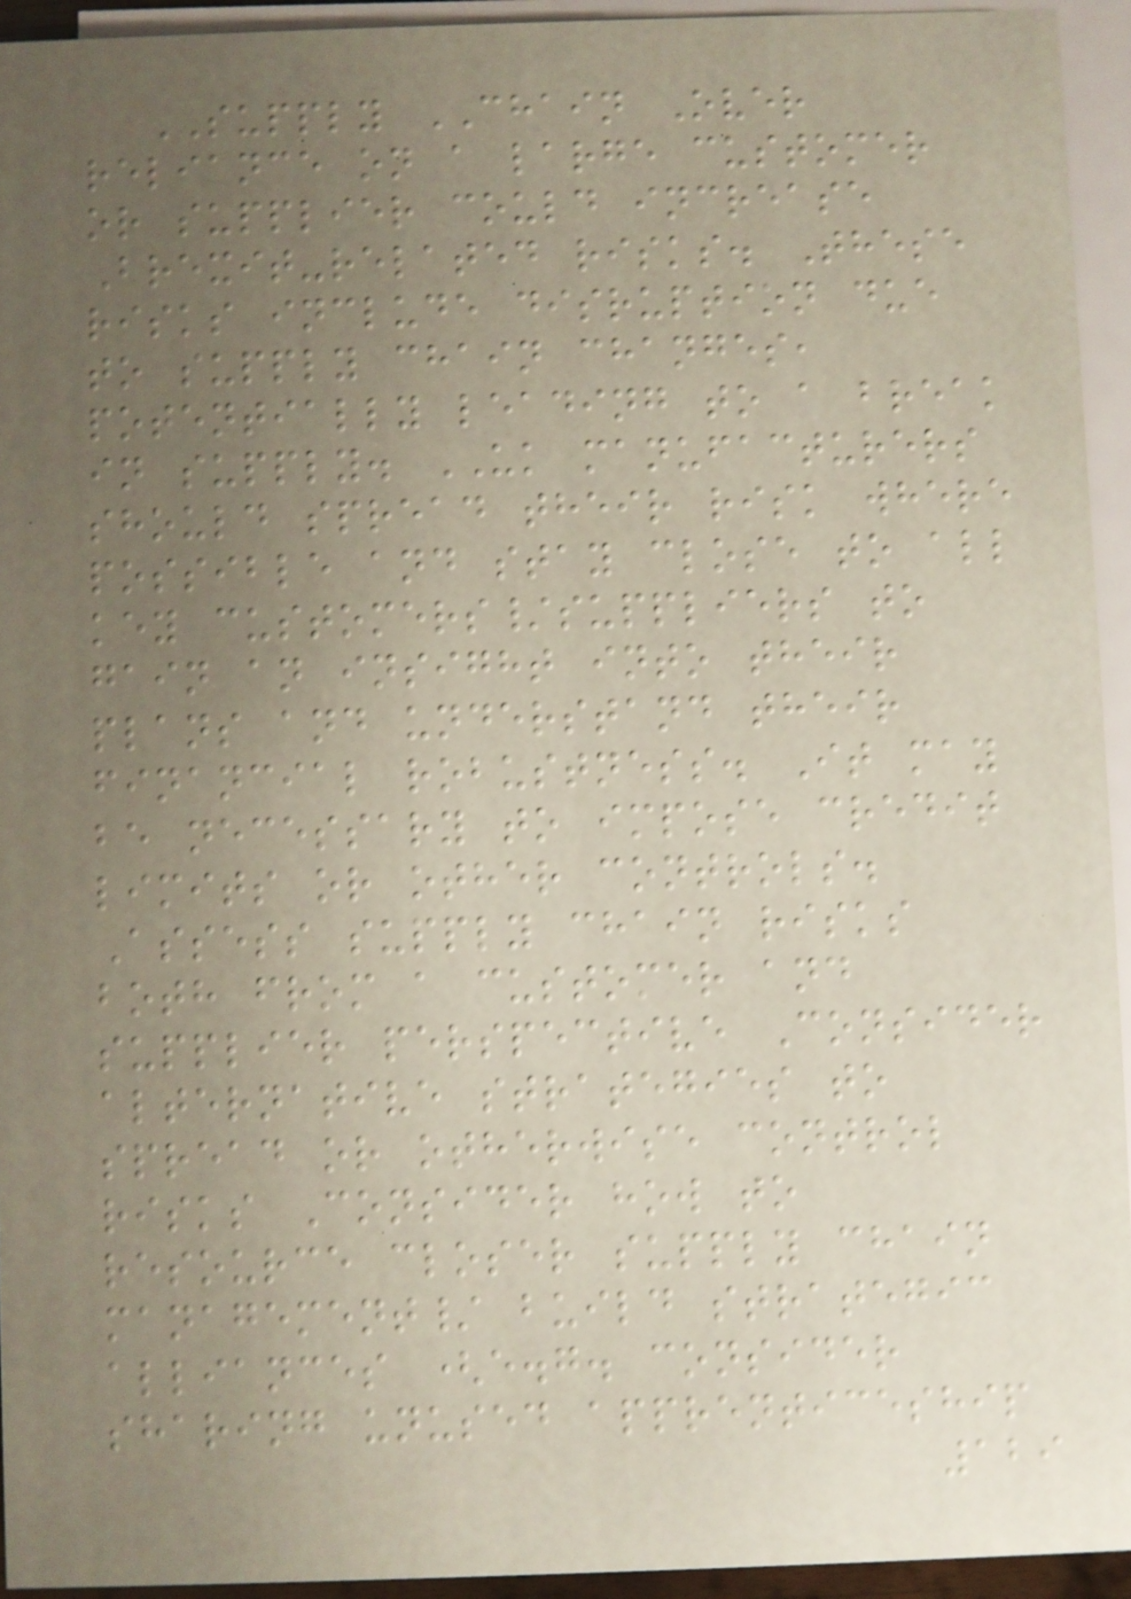SUPPLY CHAIN Over
reliance on a large customer
or supplier could increase
Brexit-related risks. These
risks include disruption due
to supply chain changes,
potentially leading to a break
in supply. UK manufacturers
should spread their risk where
possible and stay close to all
key customers/suppliers to
gain an insight into their
plans and understand their
financial robustness. It may
be necessary to impose credit
limits or other controls.
Assess supply chain risks
both from a customer and
supplier perspective Consider
alternative strategies to
spread or otherwise control
risks Consider how to
resource closer supply chain
management/ build strategic
alliances (e.g. consider
sharing unused apprenticeship
129
